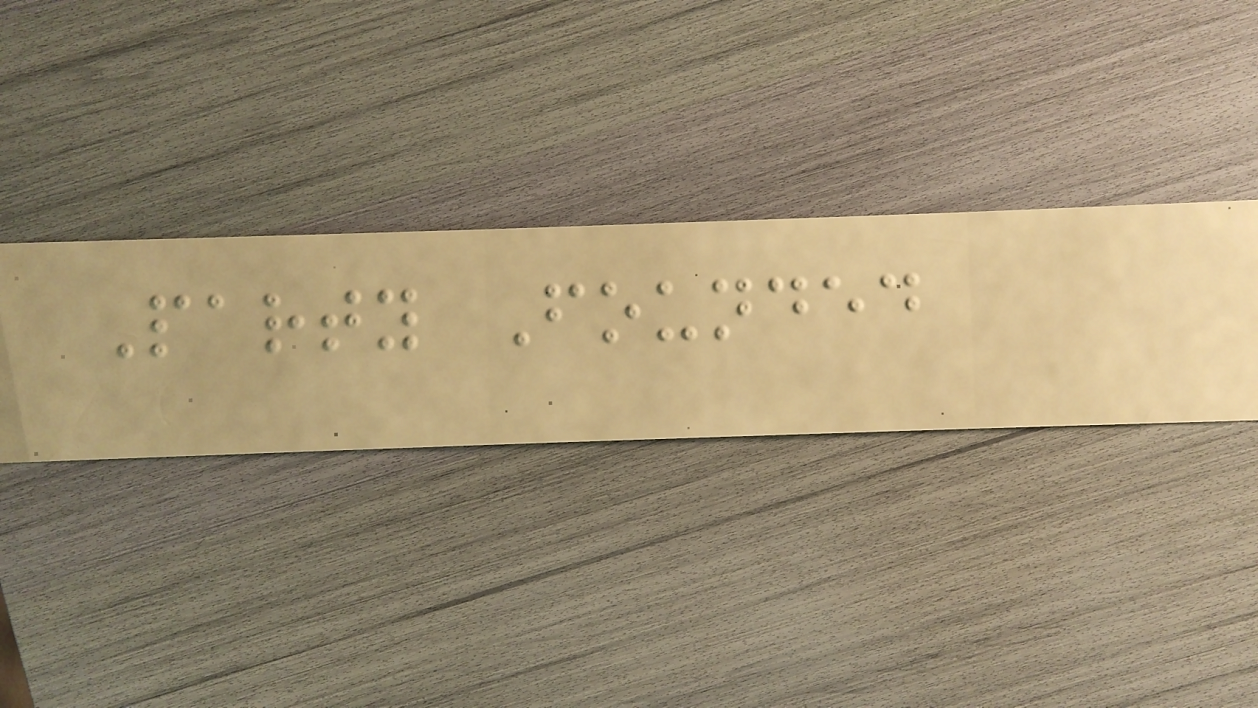Party Founded
